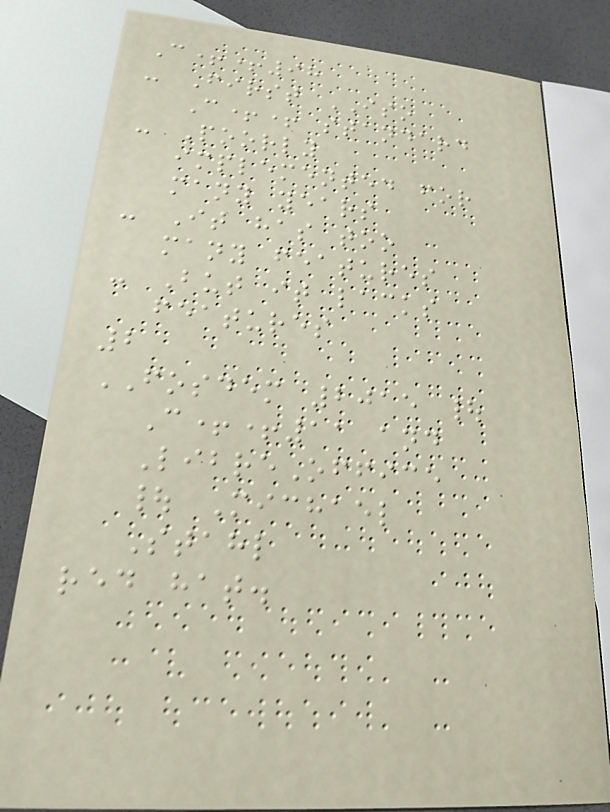C++98
- First ISO
C++ standard
- Poorly
implemented for
many years
- It has too
many features
- But it lacks
features
2
FOSDEM 2015 |
C++11 and
LibreOffice
| Michael
Stahl
red hat.
